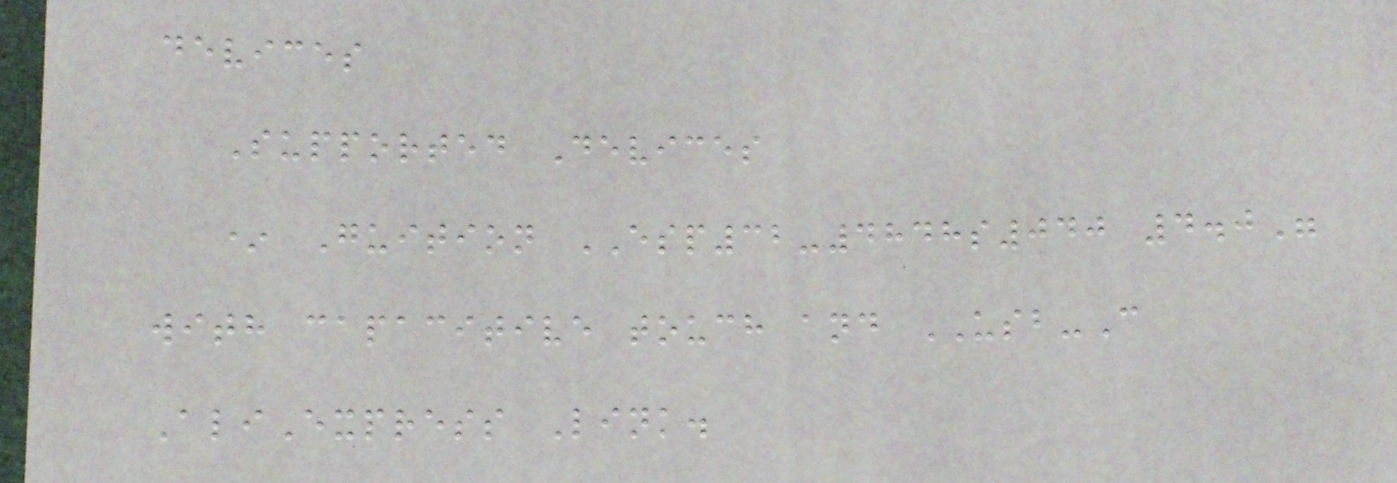devices
Supported Devices
* Guition ESP32-4848s040 4.0"
with capacitive touch and USB-C
AliExpress Link.
